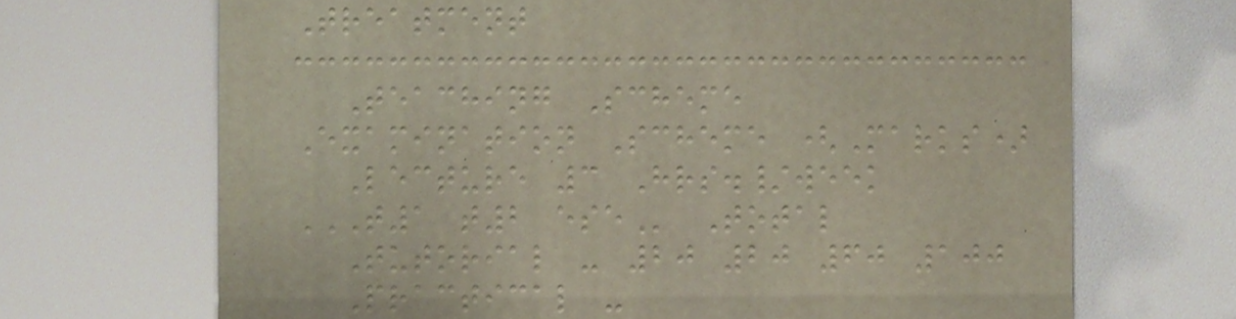Treatment
Teaching Scheme
Examination Scheme (Marks)
Lecture 3 Hrs./week
T1 T2 ESE Total
Tutorial - 20 20 60 100
Practical -
